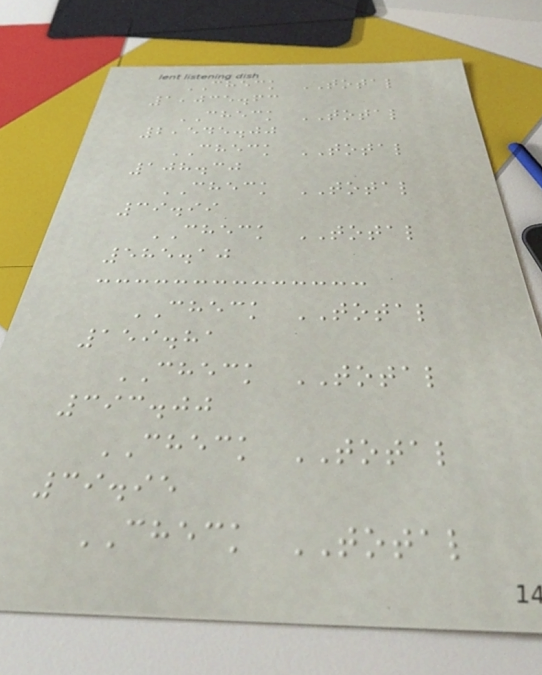CHECK TOTAL
1,035.63
CHECK TOTAL
2,545.00
CHECK TOTAL
108.30
CHECK TOTAL
39.99
CHECK TOTAL
585.10
CHECK TOTAL
159.81
CHECK TOTAL
393.00
CHECK TOTAL
39.95
CHECK TOTAL
